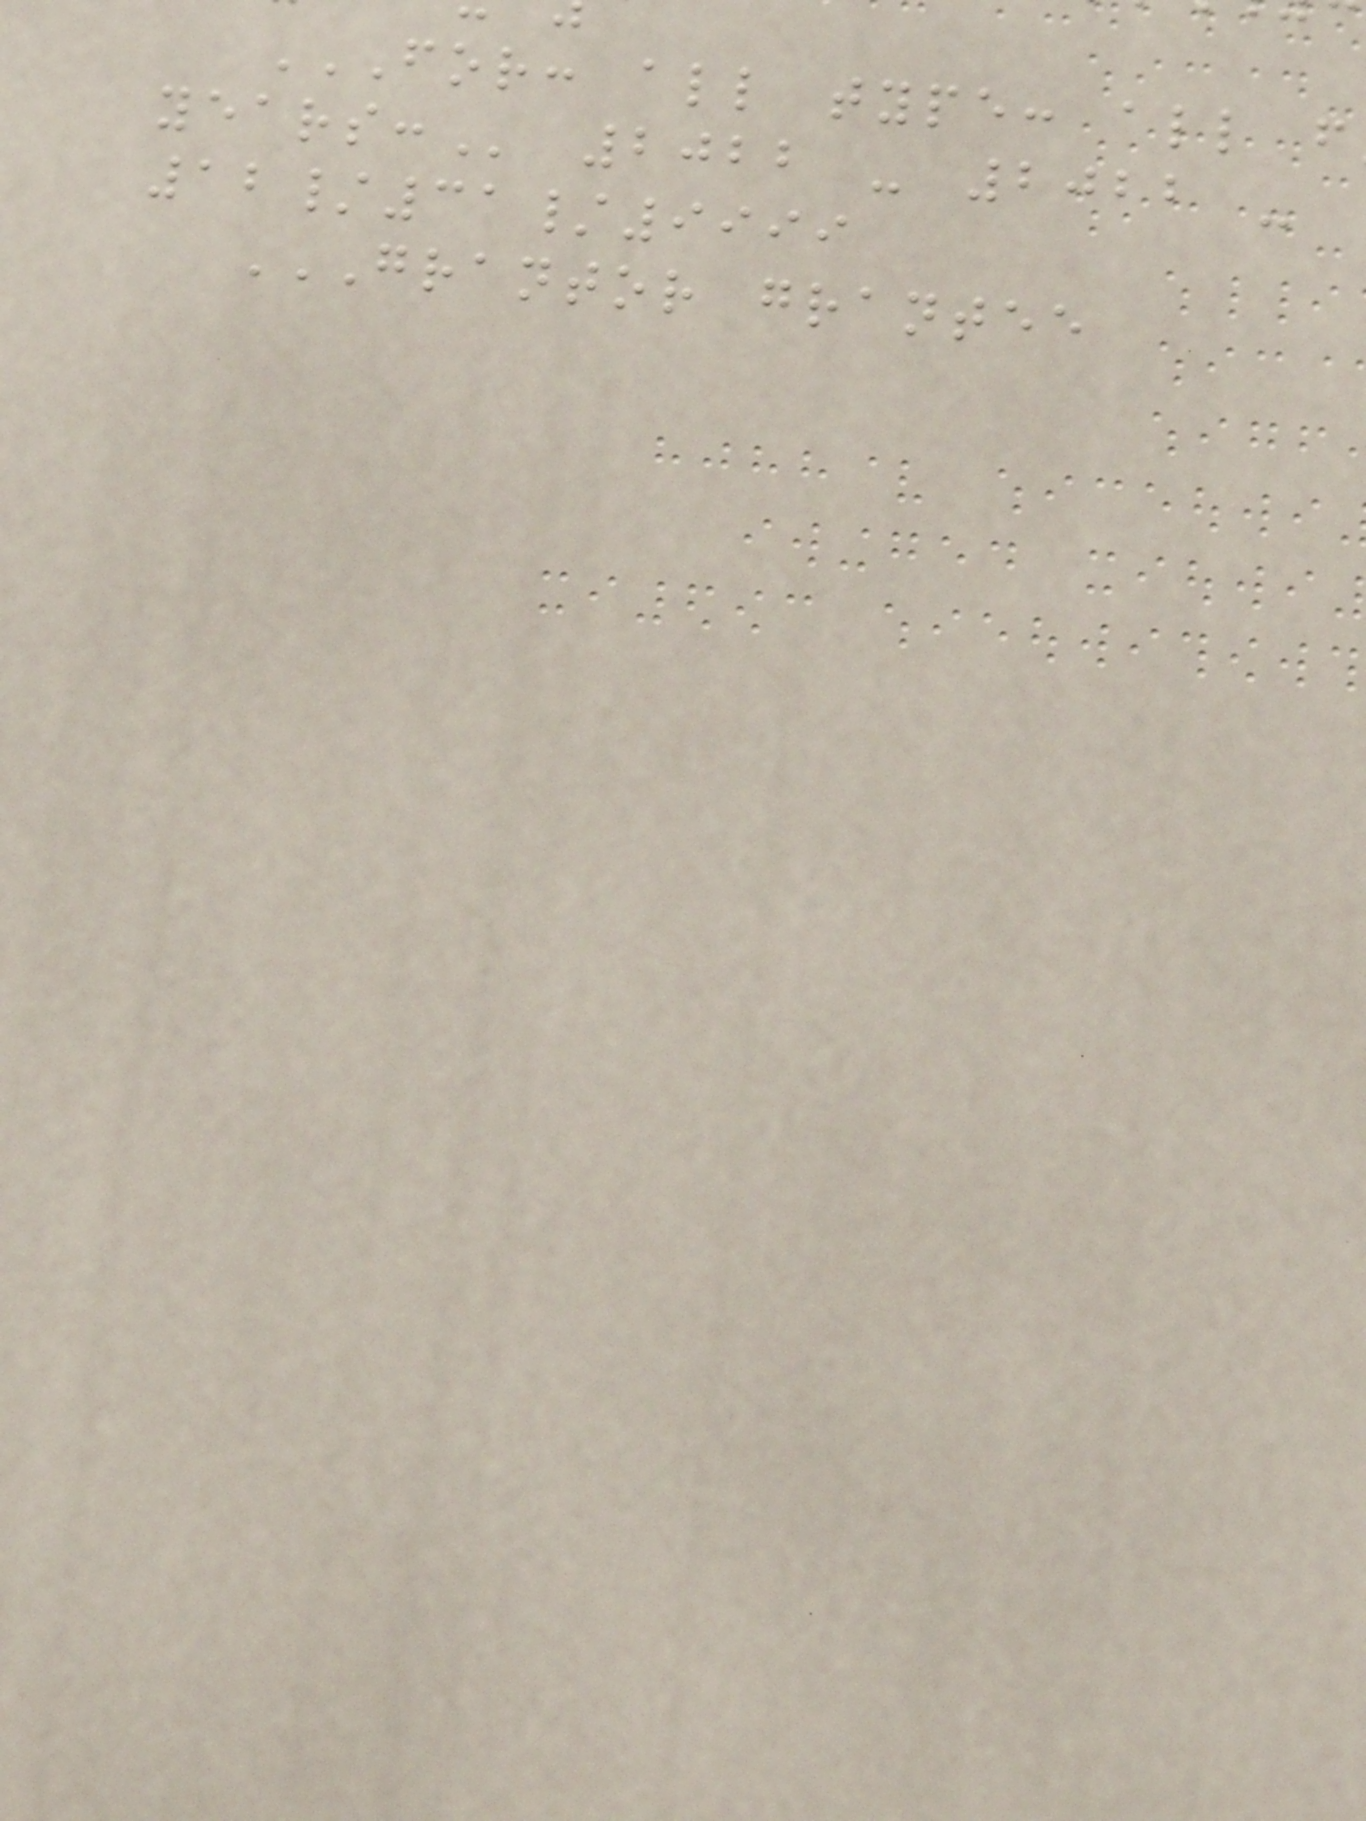2022 - 2022 -
12/31/9999
GRANTOR GRANTEE
